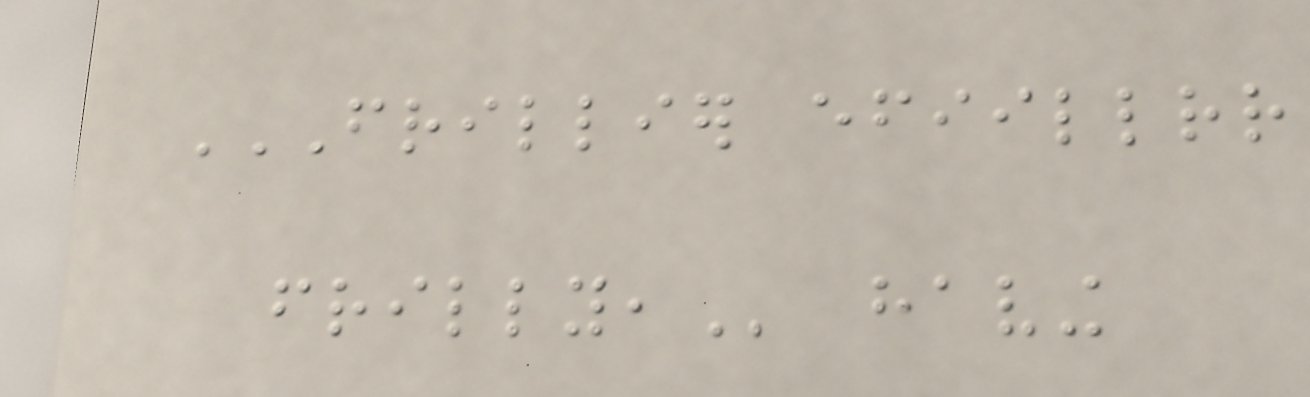FRILLIER EFIILLRR
FRILLY, having
